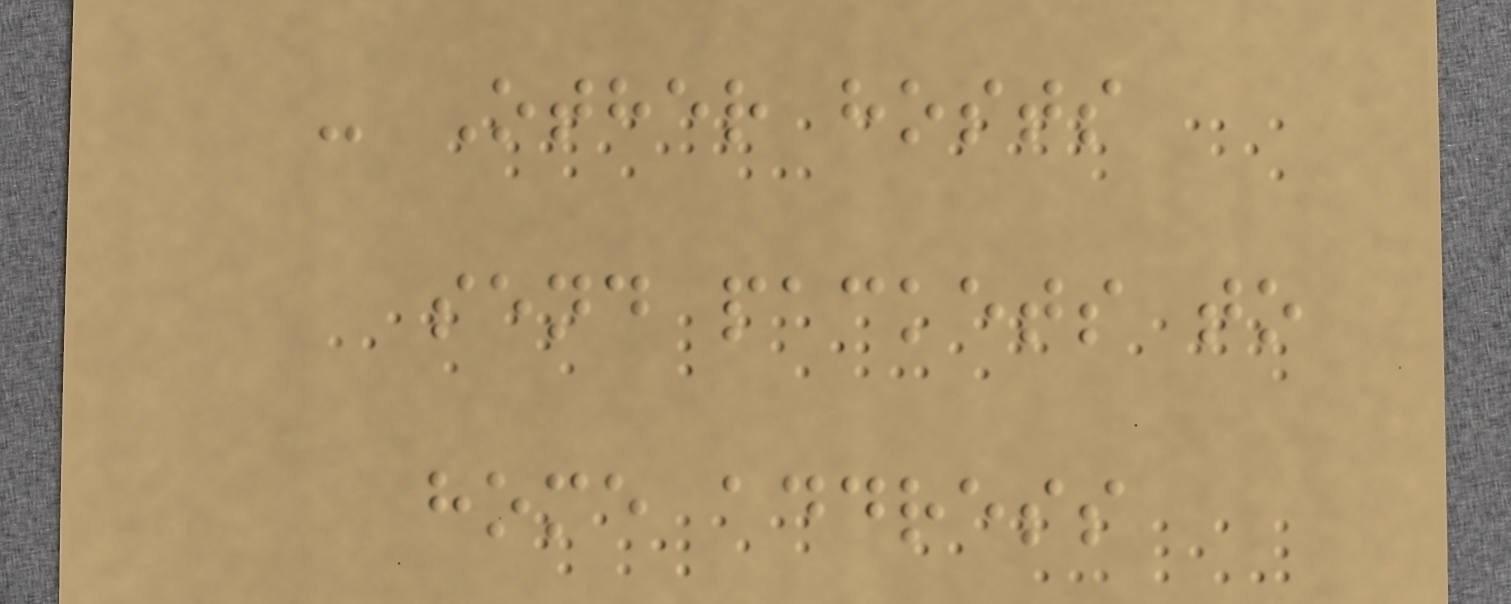- Other hosts
send packets to
home address
